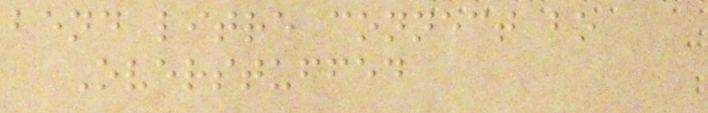bend litre connect bo
Overstuffed
